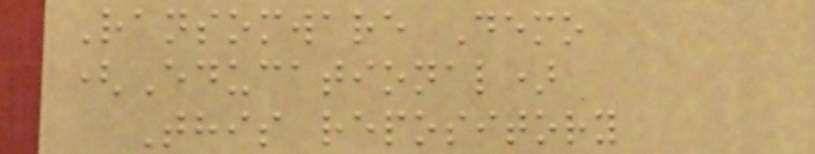Ransomware Demo
(Educational)
This repository
